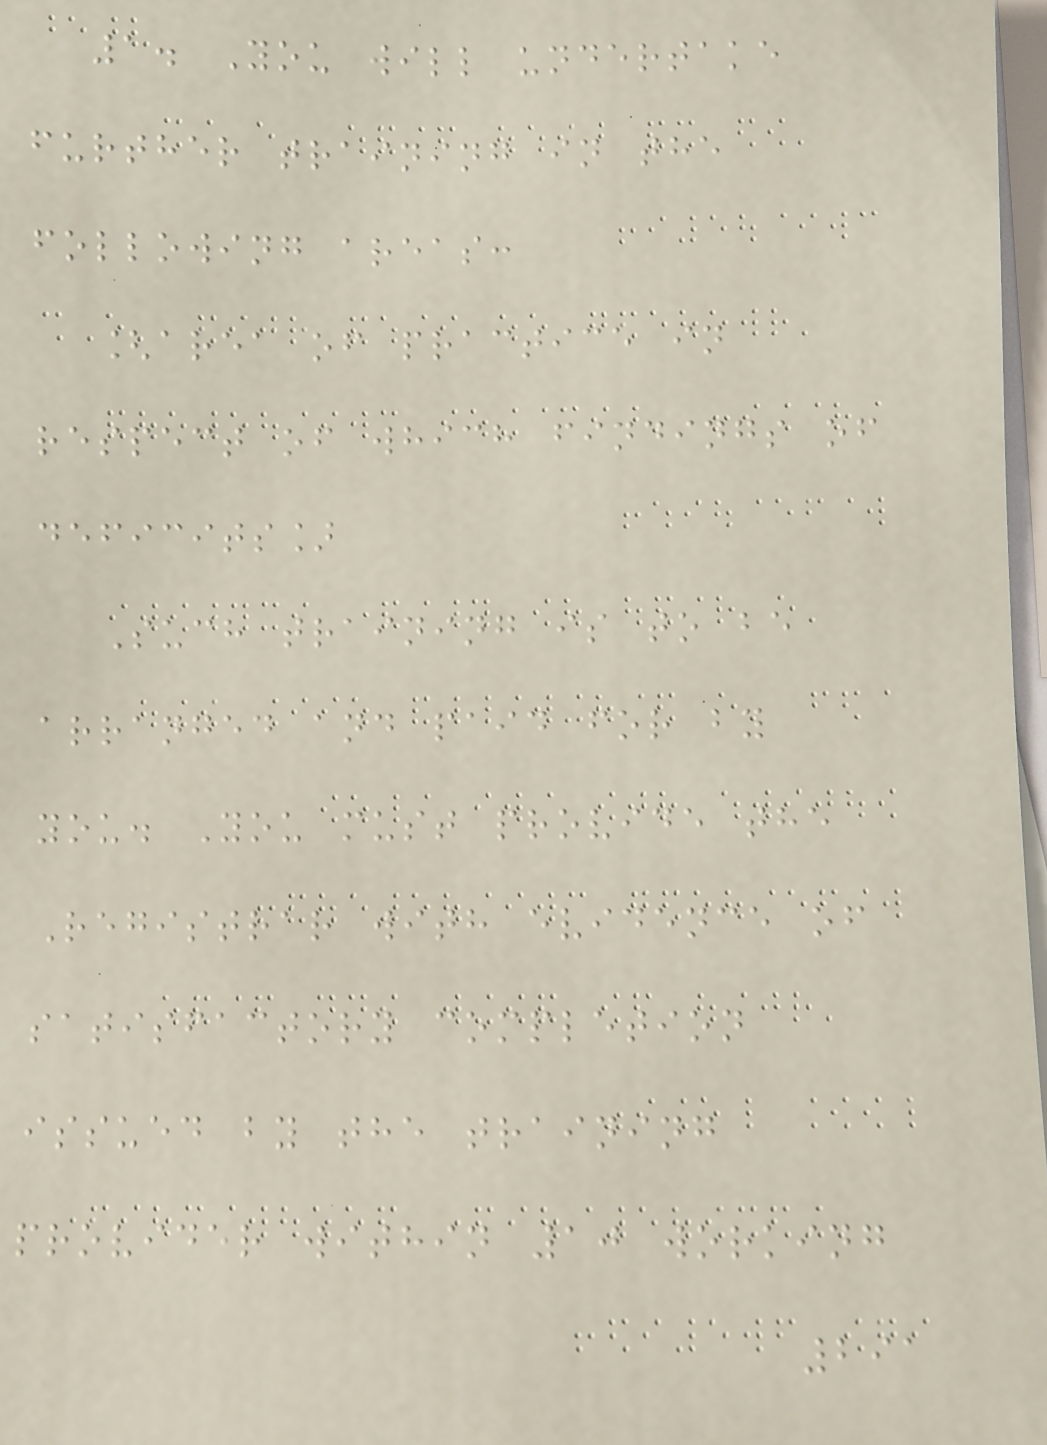1. You will undertake
further training in the
following areas:
[area of practice in
respect of which findings of
deficits]
Such training is to be
arranged and paid for by
you. You must provide the
Registrar with evidence of
satisfactory completion
issued by the training
provider within 10 working
291
